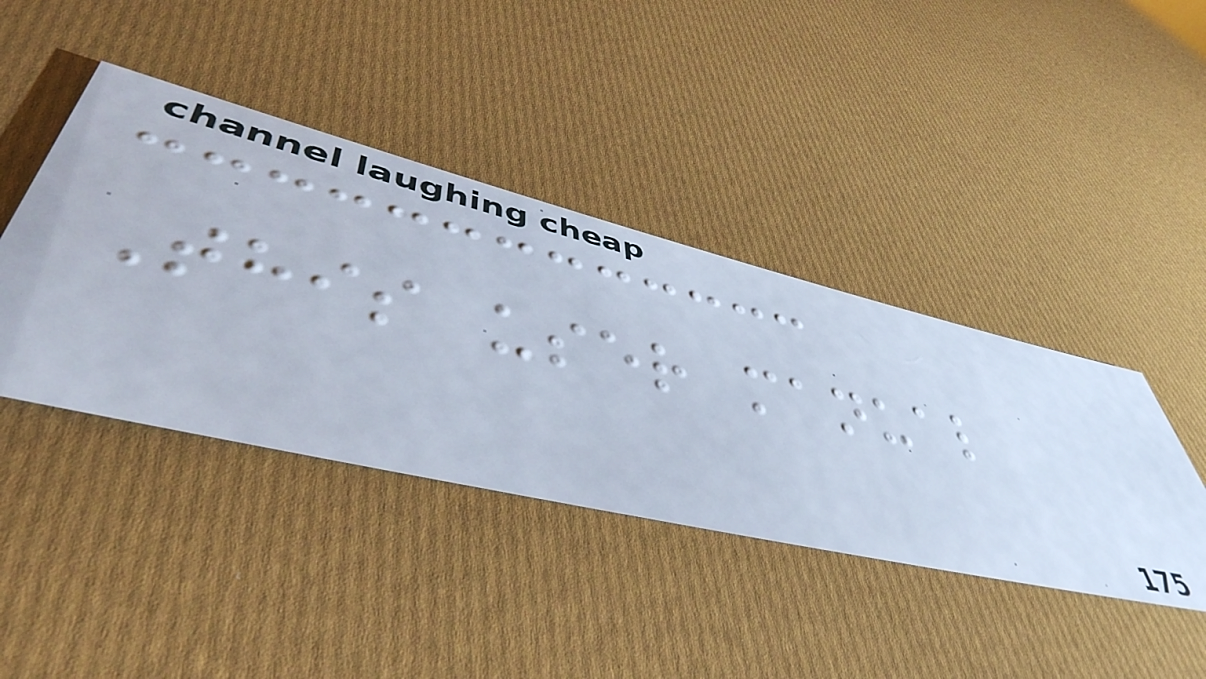This user manual
